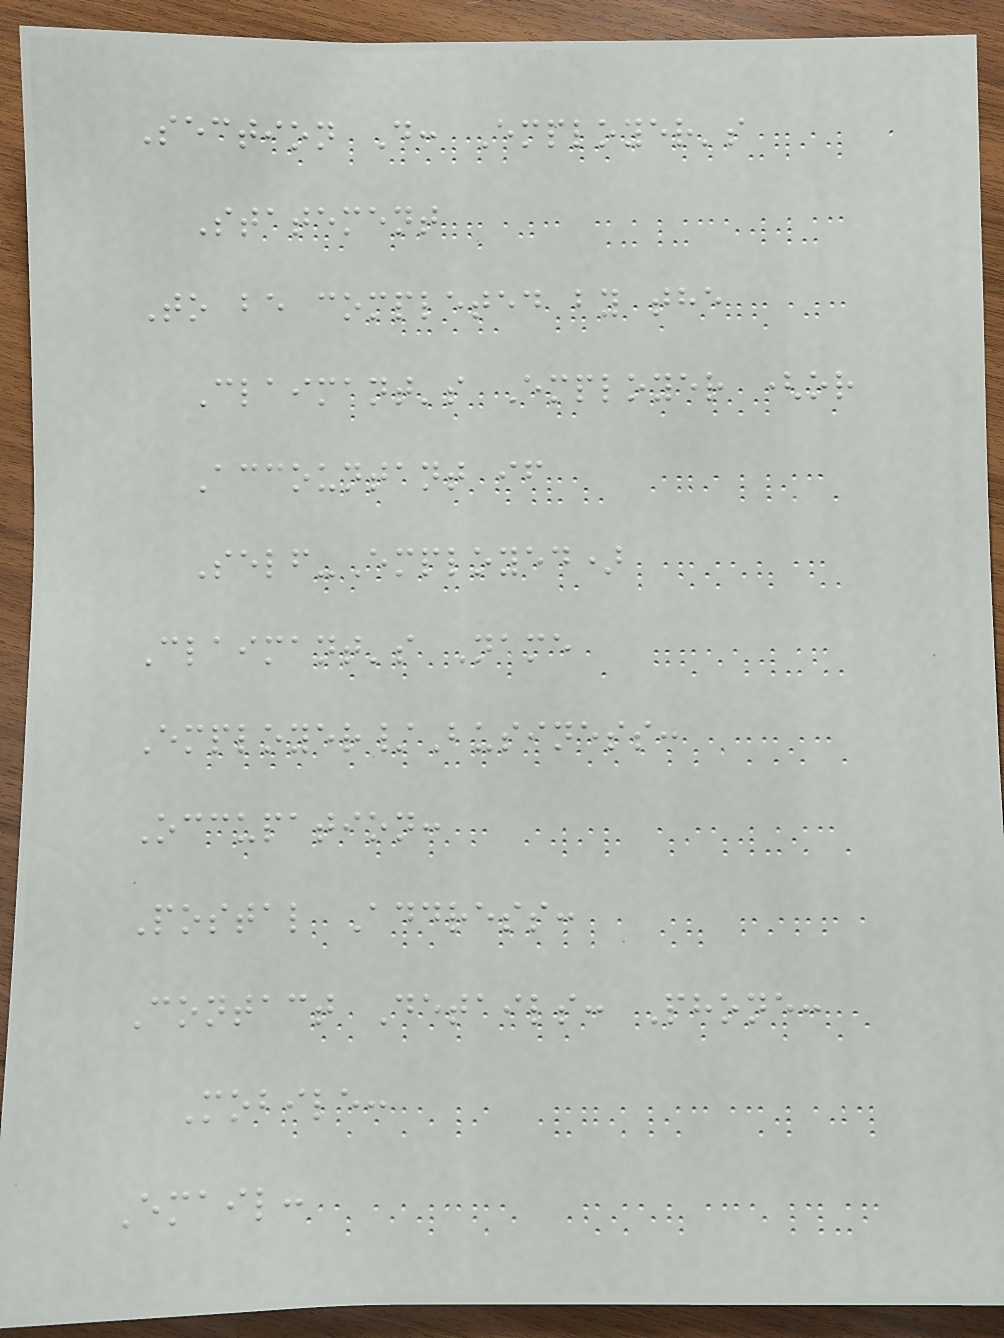Section D: Employer's
Statement
To be completed by the
Claimant's Employer (or
Accountant if
Self-Employed)
Claimant's Name
Employer/Business:
Occupation:
Postal Address:
Contact Details: Phone:
Mobile:
Email:
